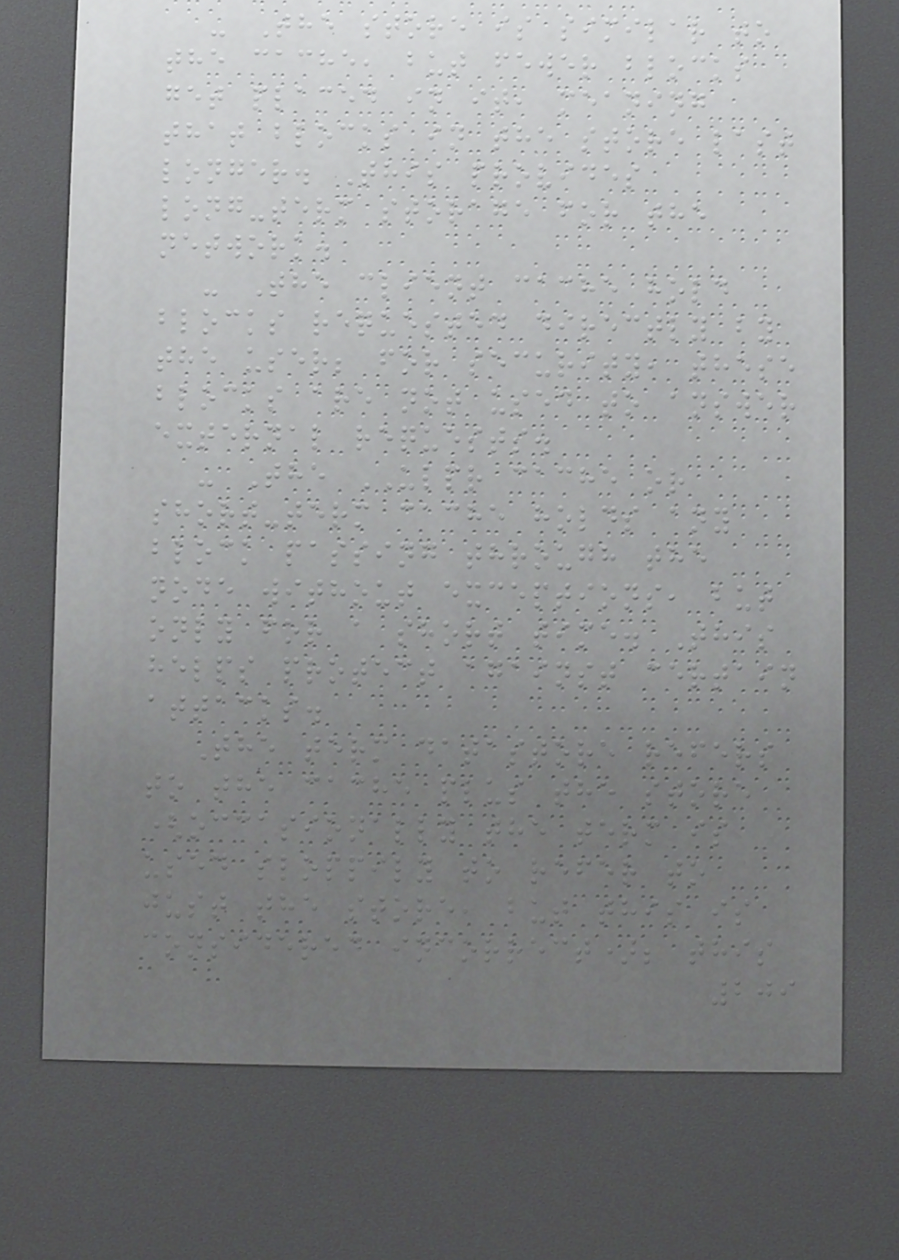- The store is similar to
the cache, but fewer blocks
get placed in it, meaning
that blocks in the store last
longer. This provides
long-term storage for the
network.
- The client cache hold
blocks requested directly by
the user; for security, these
blocks are not used to answer
external requests.
- The ULPR cache or
short-term cache holds any
block passing through the
node without exceptions, but
only for a short time. This
helps protect against certain
attacks.
The term datastore refers
to the cache plus the store
(occasionally the term is
used sloppily to refer to
just the store, but this is
considered incorrect); this
209
